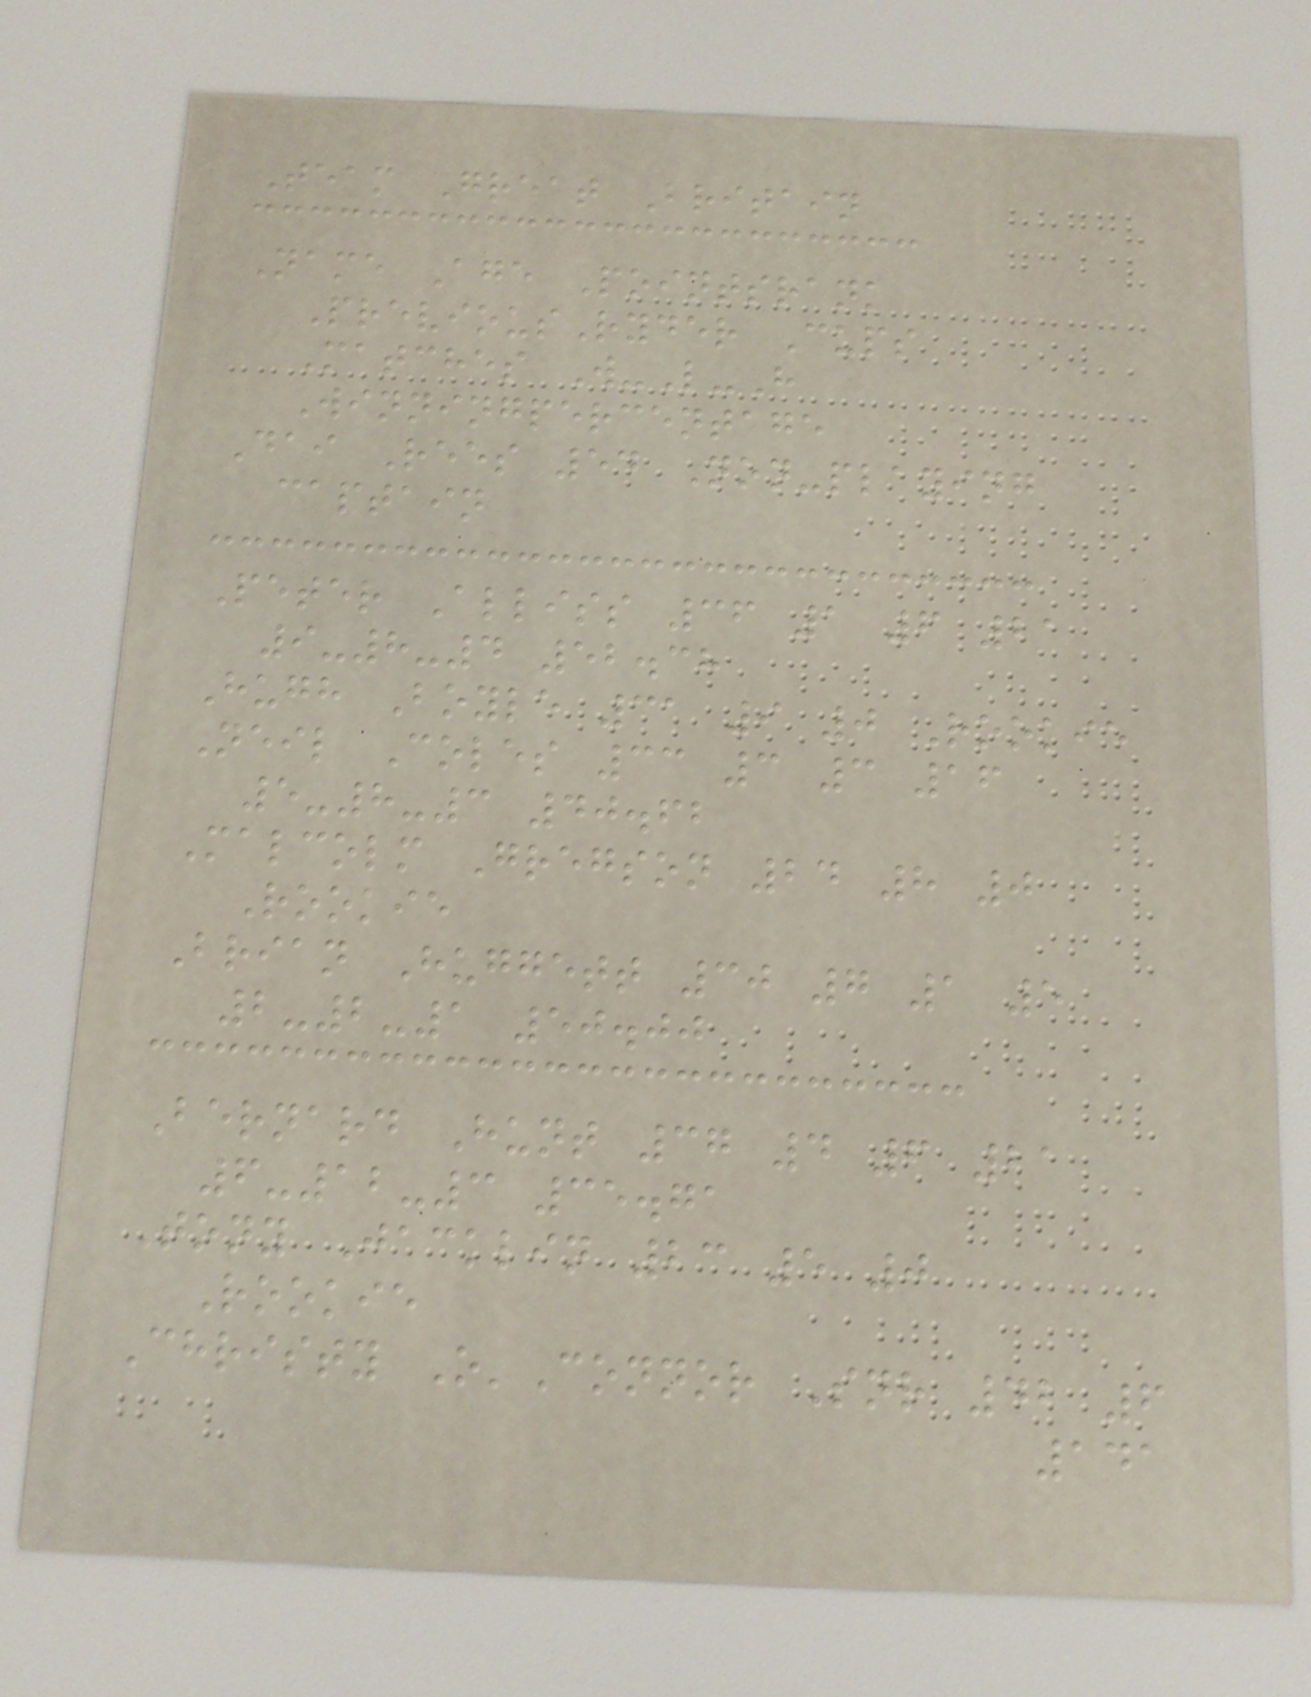Team Great Britain
Name Age Pointsrank
PreviousRyder Cups
Matches W-L-H
Winningpercentage
Dai Rees 54 Non-playing
captain
Peter Alliss 36 1 6 21
9-8-4 52.38
Hugh Boyle 31 9 0 Rookie
Neil Coles 33 3 3 16
5-8-3 40.62
Malcolm Gregson 24 8 0
Rookie
Brian Huggett 30 7 1 5
2-2-1 50.00
Bernard Hunt 37 4 6 21
6-12-3 35.71
Tony Jacklin 23 5 0
Rookie
Christy O'Connor Snr 42 6
141
